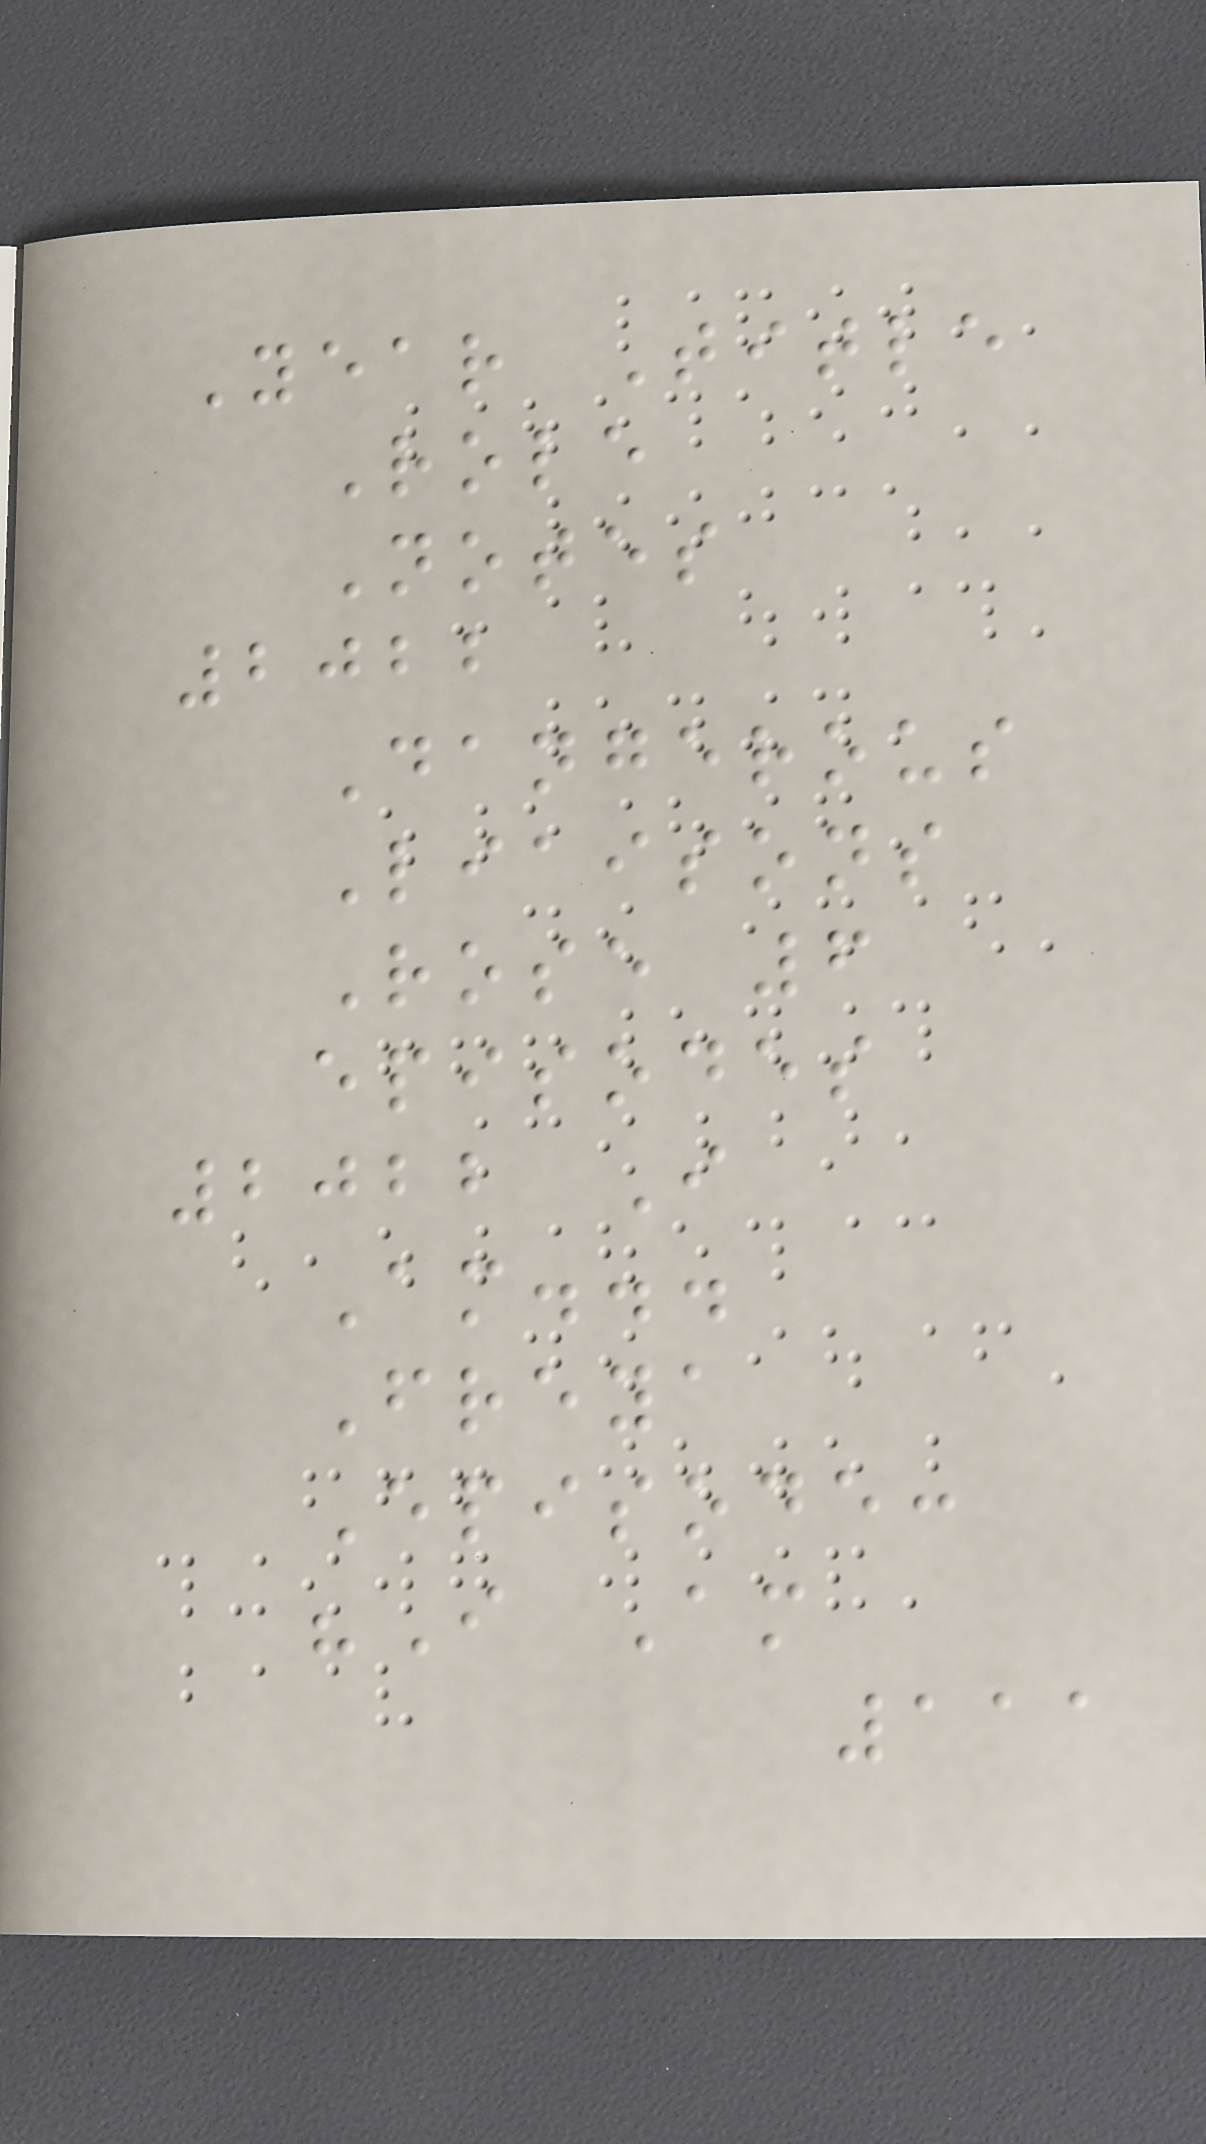Year Title
Role
Notes
2022
Dangerous
Liaisons
Rose 6
episodes
2022 I
Am...
Freya
Episode:
"I Am
111
